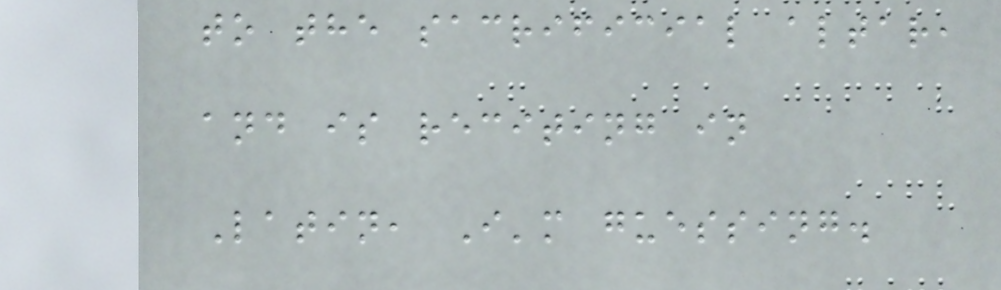to the sacrificial altar,
and is reciting in
Latin, I'm guessing.
